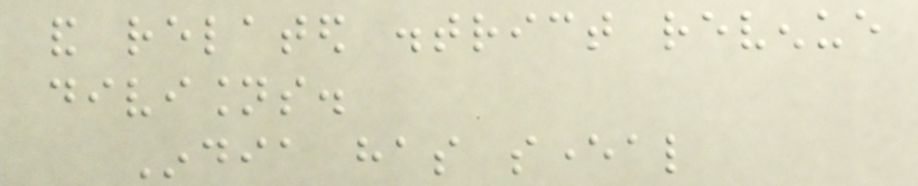and related district revenue
divisions.
India has several
